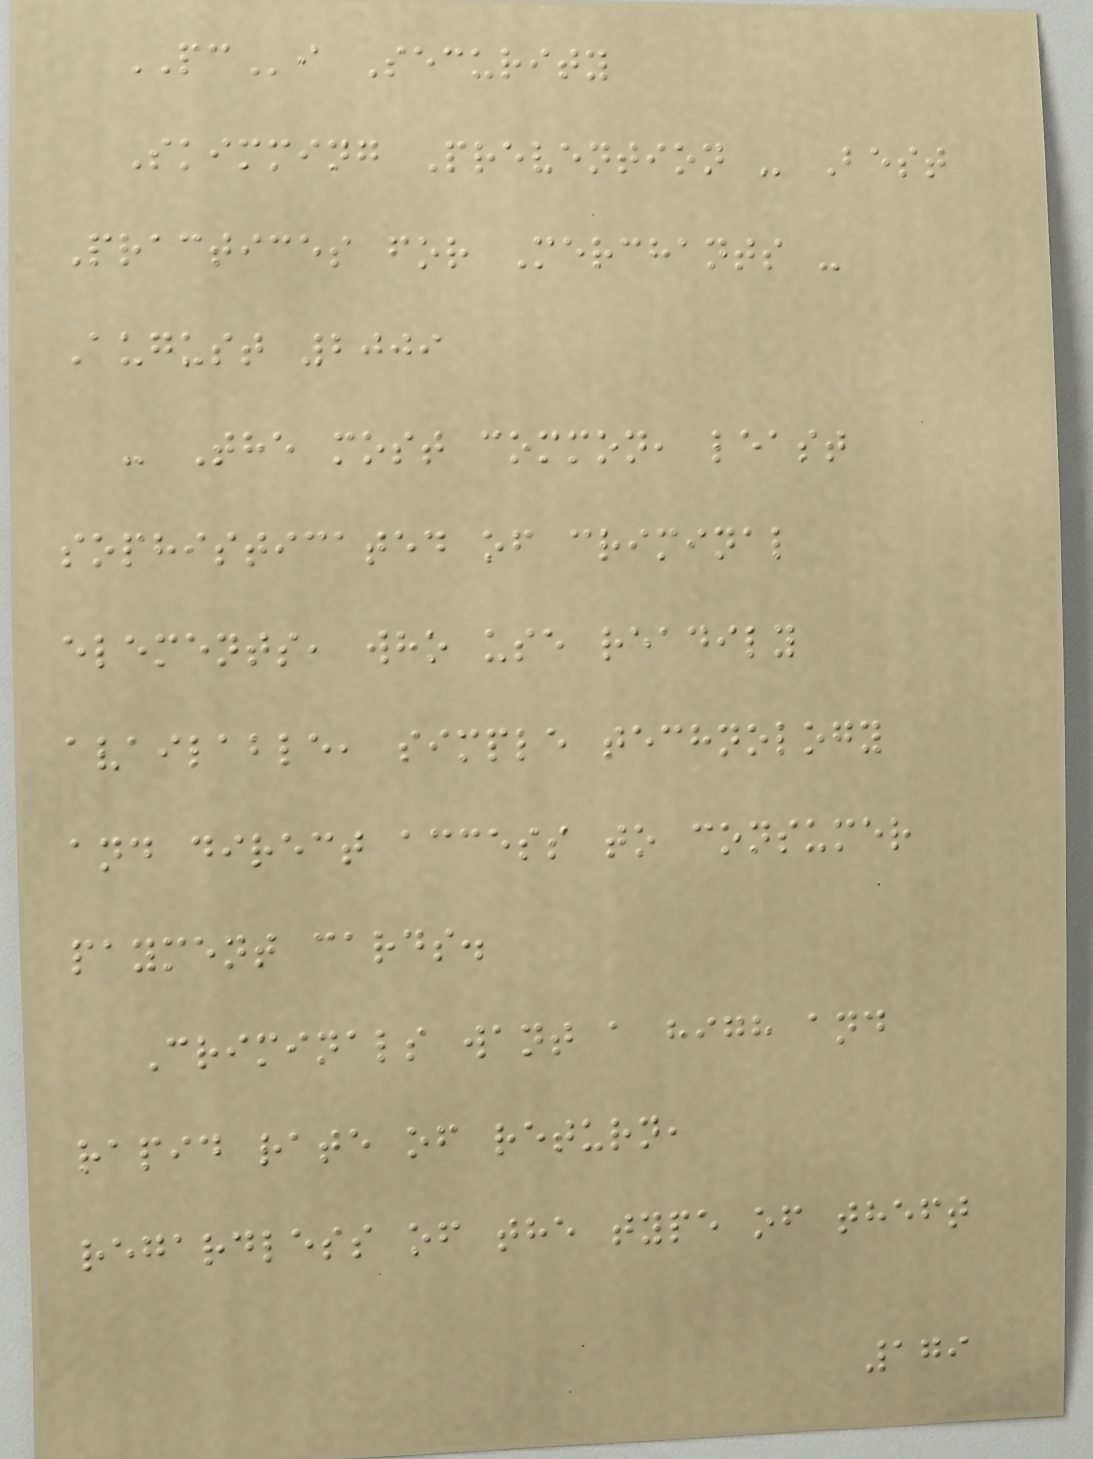PCi Security
Skimming Prevention - Best
Practices for Merchants -
August 2009
- The most common, least
sophisticated of criminal
elements, who use readily
available, simple technology
and direct access to consumer
payment cards.
Criminals want a high and
rapid rate of return,
regardless of the type of theft
179
